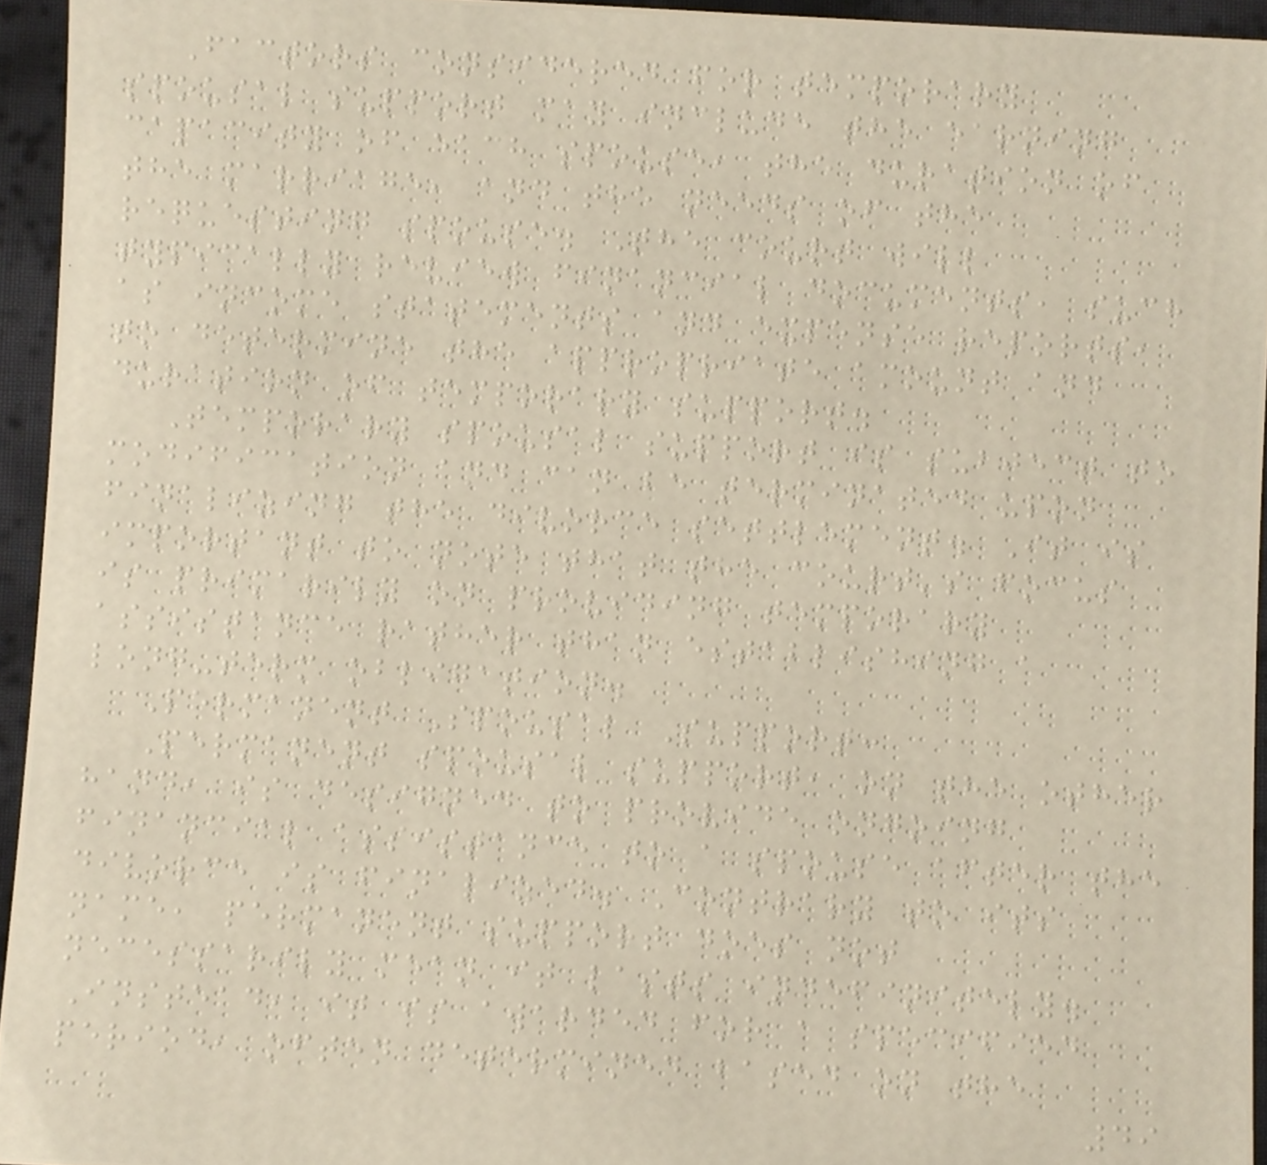Factors considered for temporary
spousal support may include the earning
capacity of each spouse, the duration of
the marriage, and the needs of the
requesting spouse. The court will
typically review financial documents, such
as income statements and expense reports,
to determine the appropriate amount and
duration of temporary support.
Temporary spousal support is subject to
modification and can be terminated upon
finalizing the divorce settlement. It is
important to note that the court's focus
is primarily on providing temporary
assistance rather than establishing a
long-term obligation.
Permanent Spousal Support:
Permanent spousal support, on the other
hand, is designed to provide ongoing
financial assistance to a spouse after the
divorce is finalized. Contrary to its
name, permanent support does not
necessarily mean it lasts indefinitely.
Instead, it is awarded for a specified
period, often determined based on the
49
